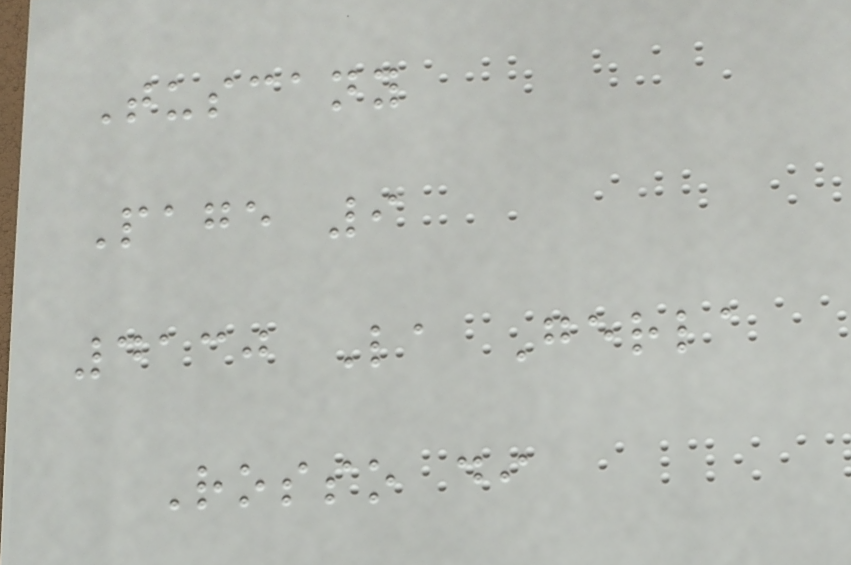Tuscany
Page 9
4130 La Gerla
Rosso di
